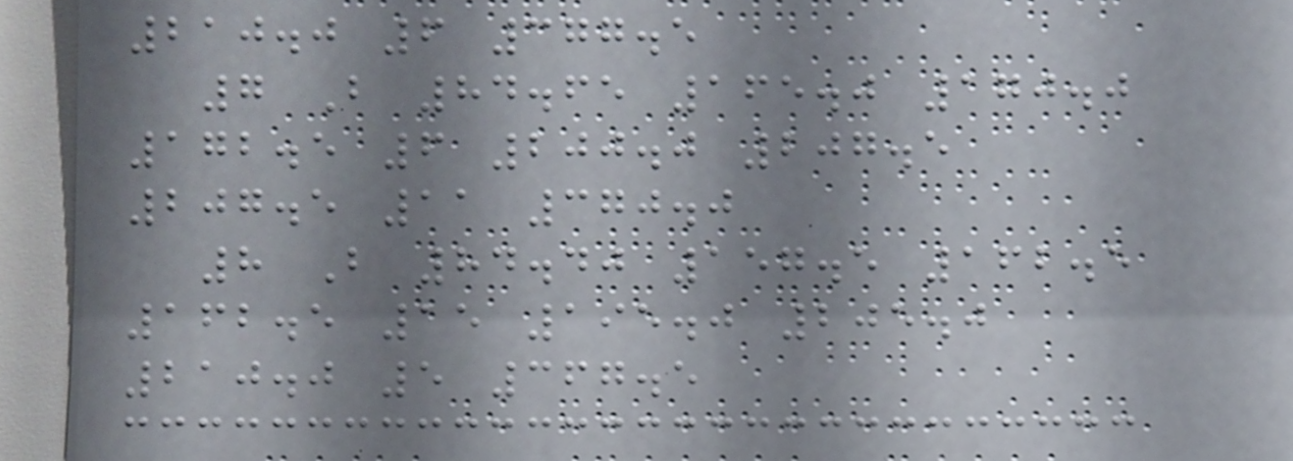210.0 6 377.5
7 B 84.65 165.0 170.0
172.5 6 200.0 207.5
207.5 11 370.0
8 B 84.40 157.5 162.5
162.5 15 195.0 205.0
210.0 5 367.5
